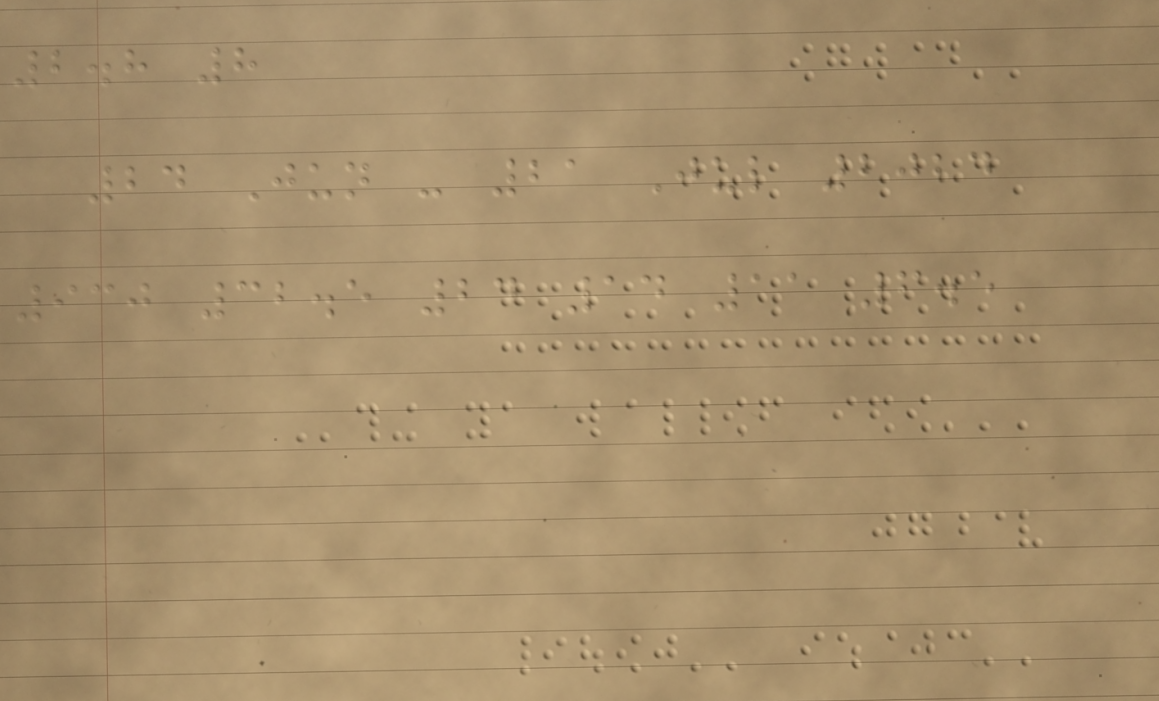2.8 8
24 Jun - 21 Jul 2024
930 32.5 24 14 11 6.5
